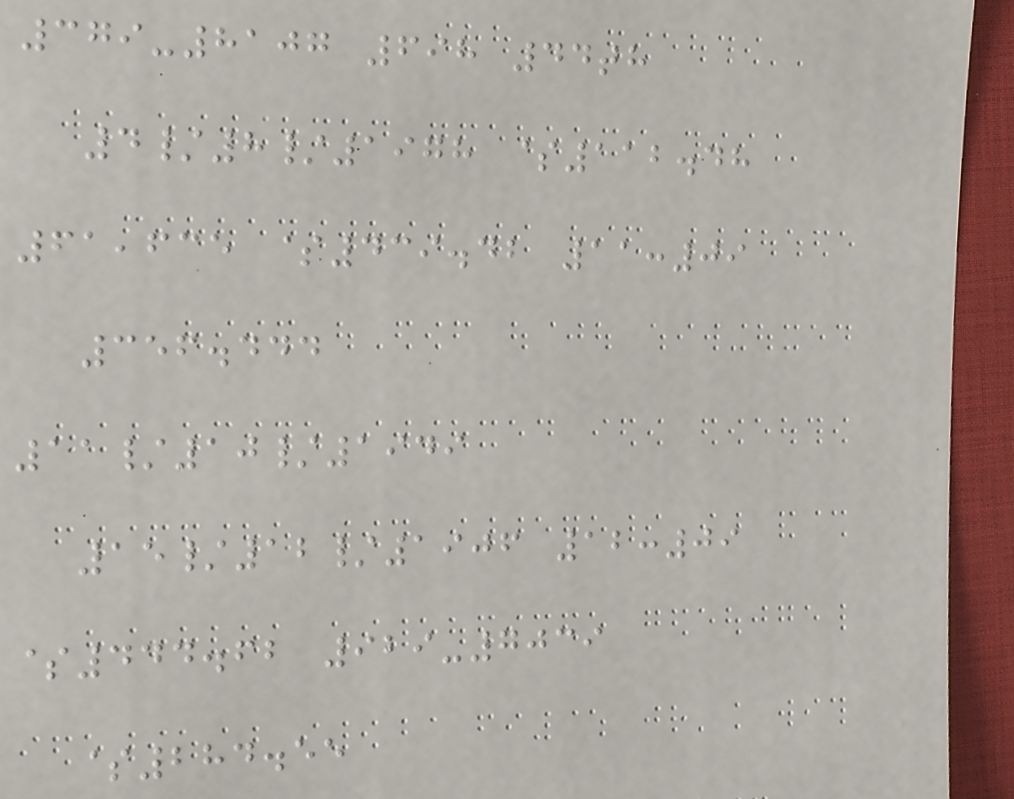379-8107 698 44th
4/8/1978 $112.48
61,635 $439.42 11:09
356.444
11/10/1949
15/12/1906 12:09
$444.62 929-7039
$284.55
